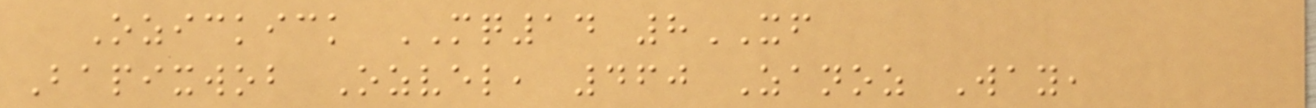Ozickick MQ14 8XF
Bapixwob Ozvel, 460 Zanoz Way,
